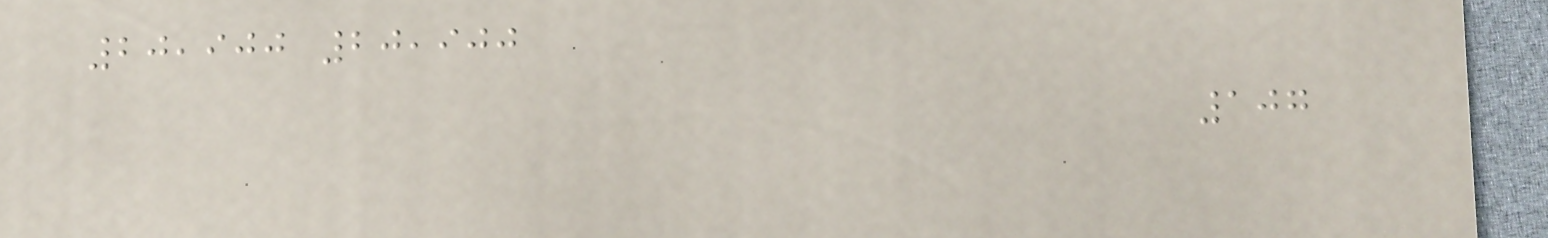20,900 20,900
107
